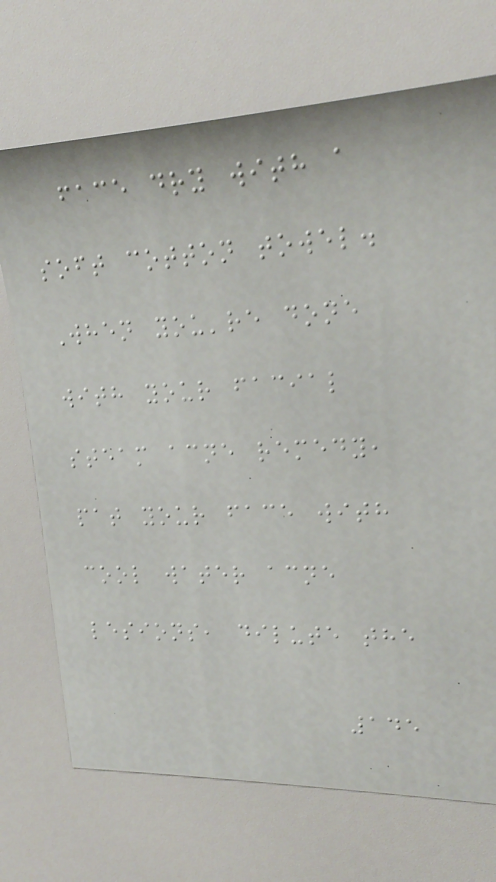face dry with a
soft cotton towel.
When you're done
with your facial
steam acne remedy,
pat your face with
cool water acne
lesions, dilute the
145
